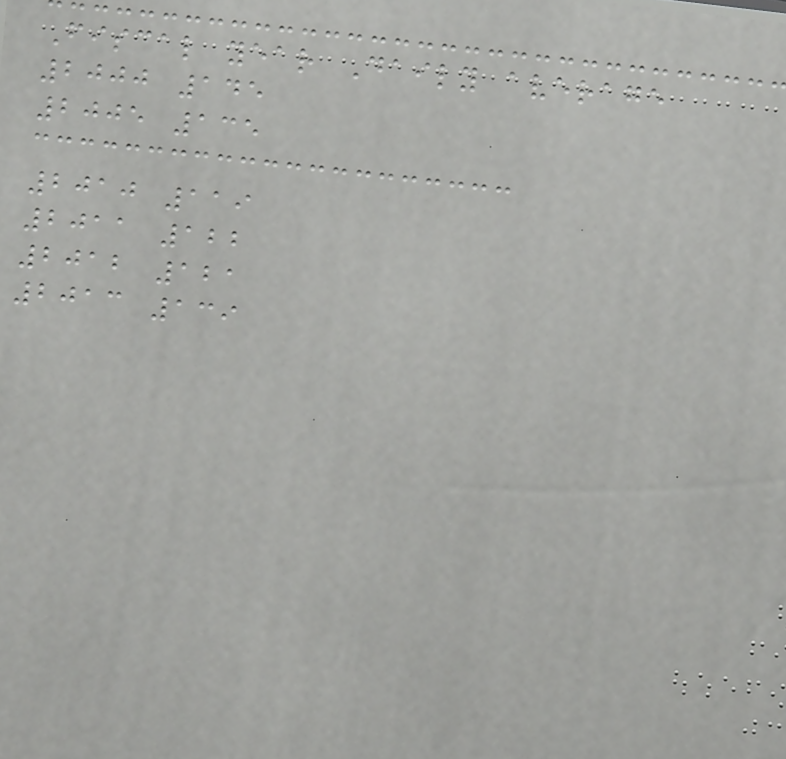Fiscal year Daily average
2000 145
2005 135
2010 119
2011 122
2012 121
2013 139
